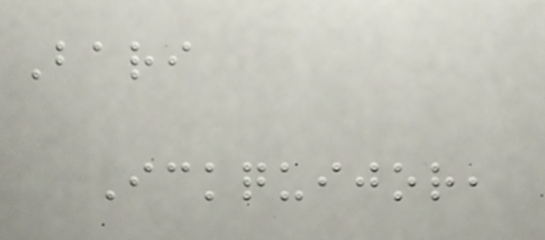Bari
Ickquijor,
